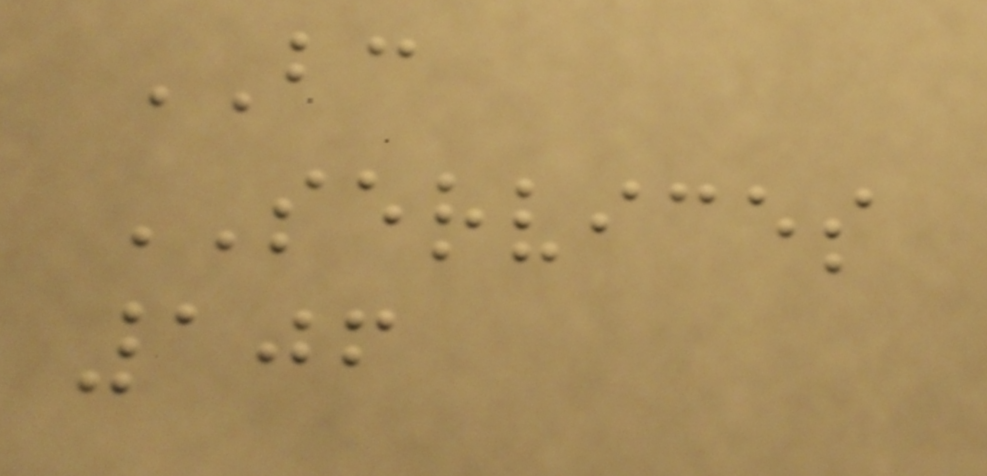BC
SERVICES
106
